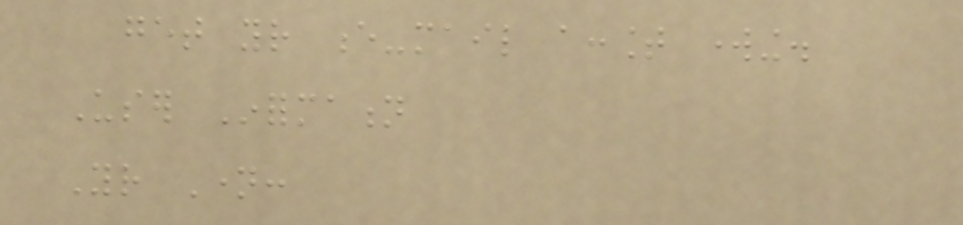get your e-mail account working.
User Information
Your Name:
